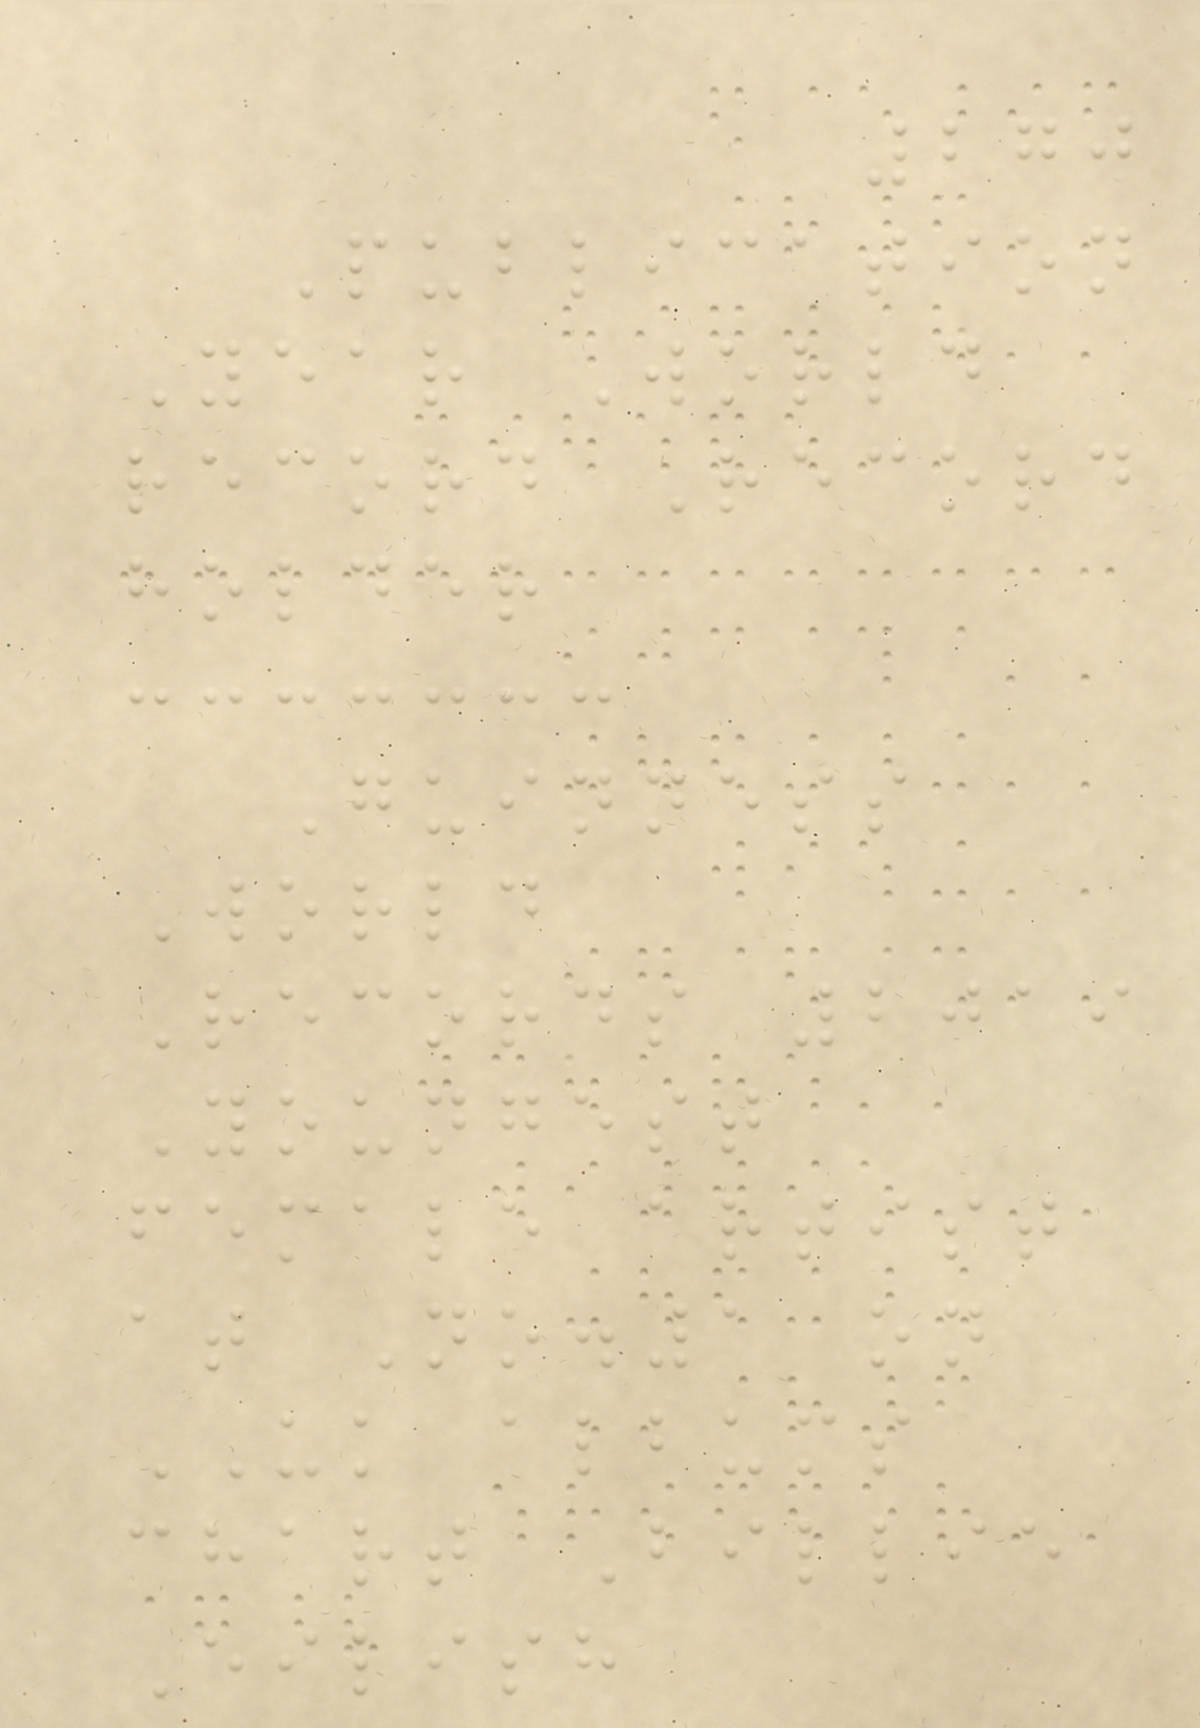270
Publication
Year World
record Record
holder
Guinness
World
Records 2019
Youngest
female artist
at No.1 on
UK albums
chart Billie
Eilish
